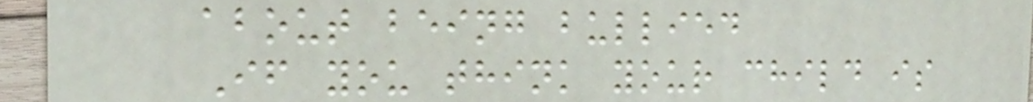about being bullied
If you think your child is
